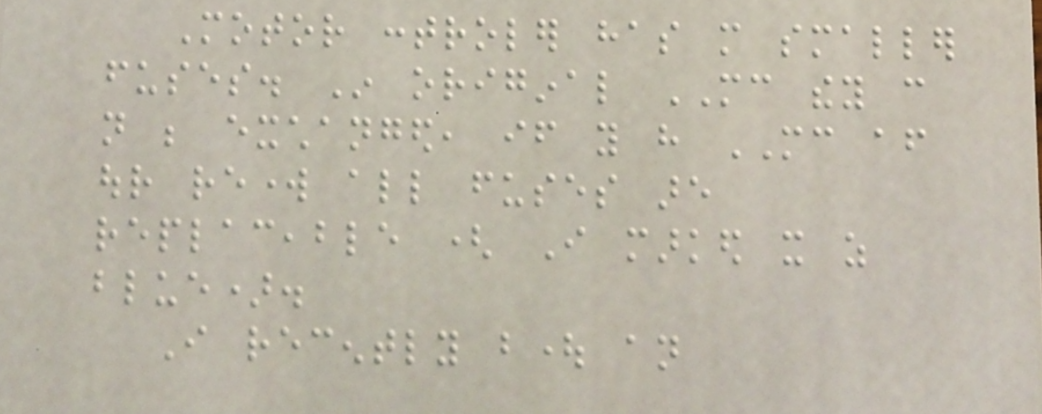Motor controler has more smaller
fuses. In original MC they can
not be exchanged, if you have MC after
our rework all fuses are
replaceable ( I marked it as
blue).
I recently bought an
